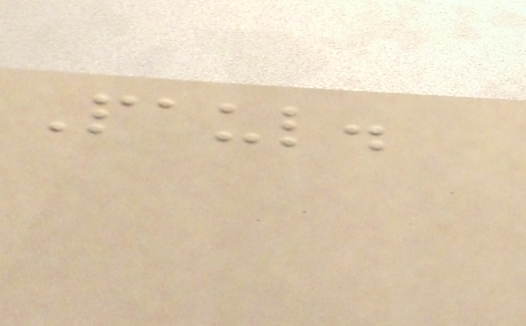Paul.
